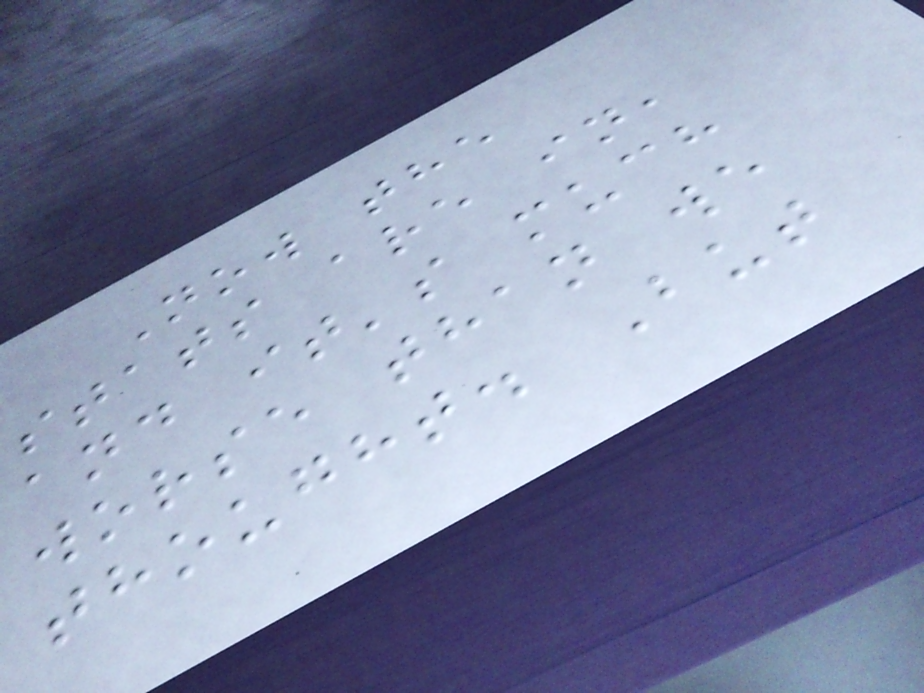Now the
stats are in,
and it's much
worse than we
thought. But
